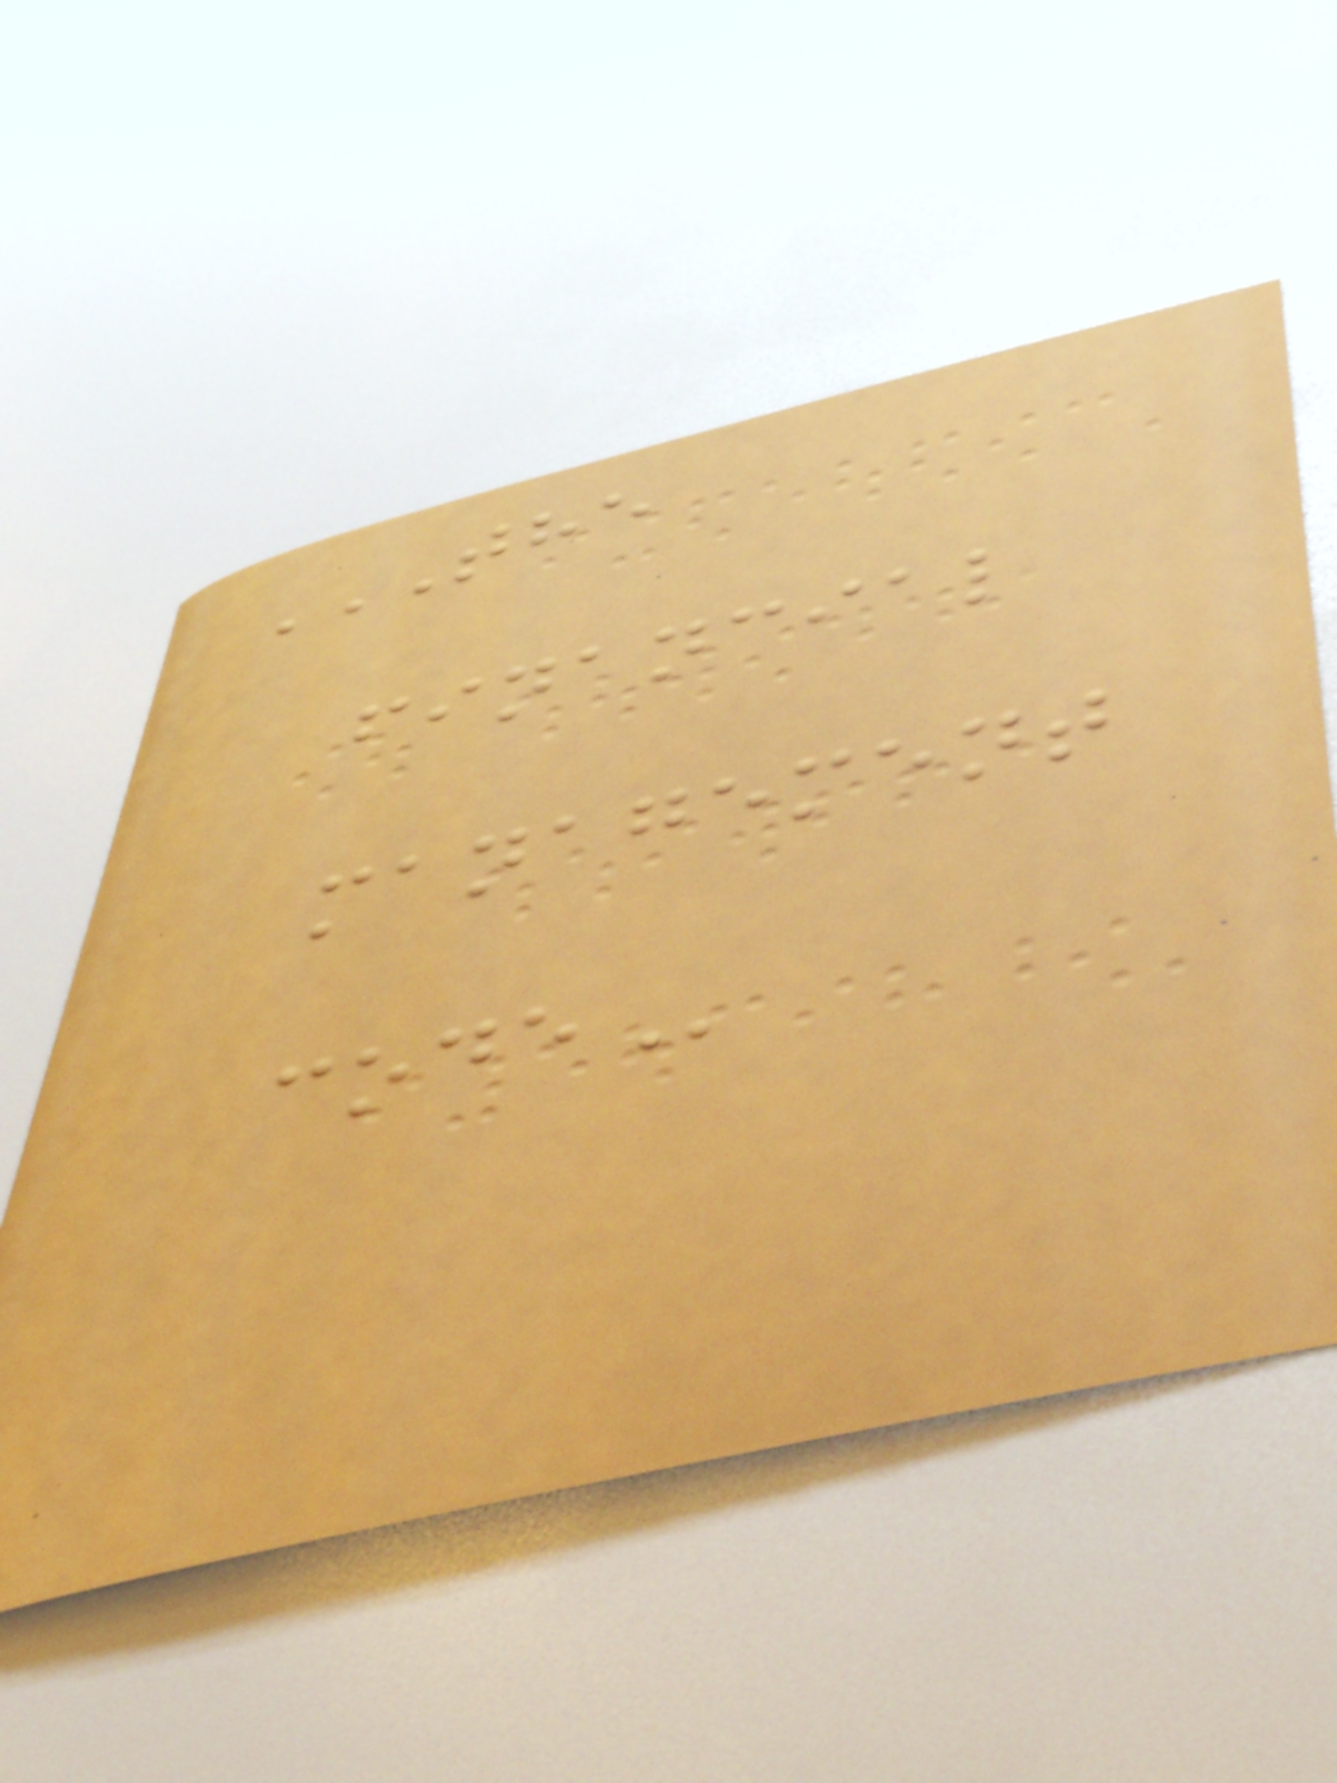THE
FINANCIAL
MANAGEMENT
CODE
